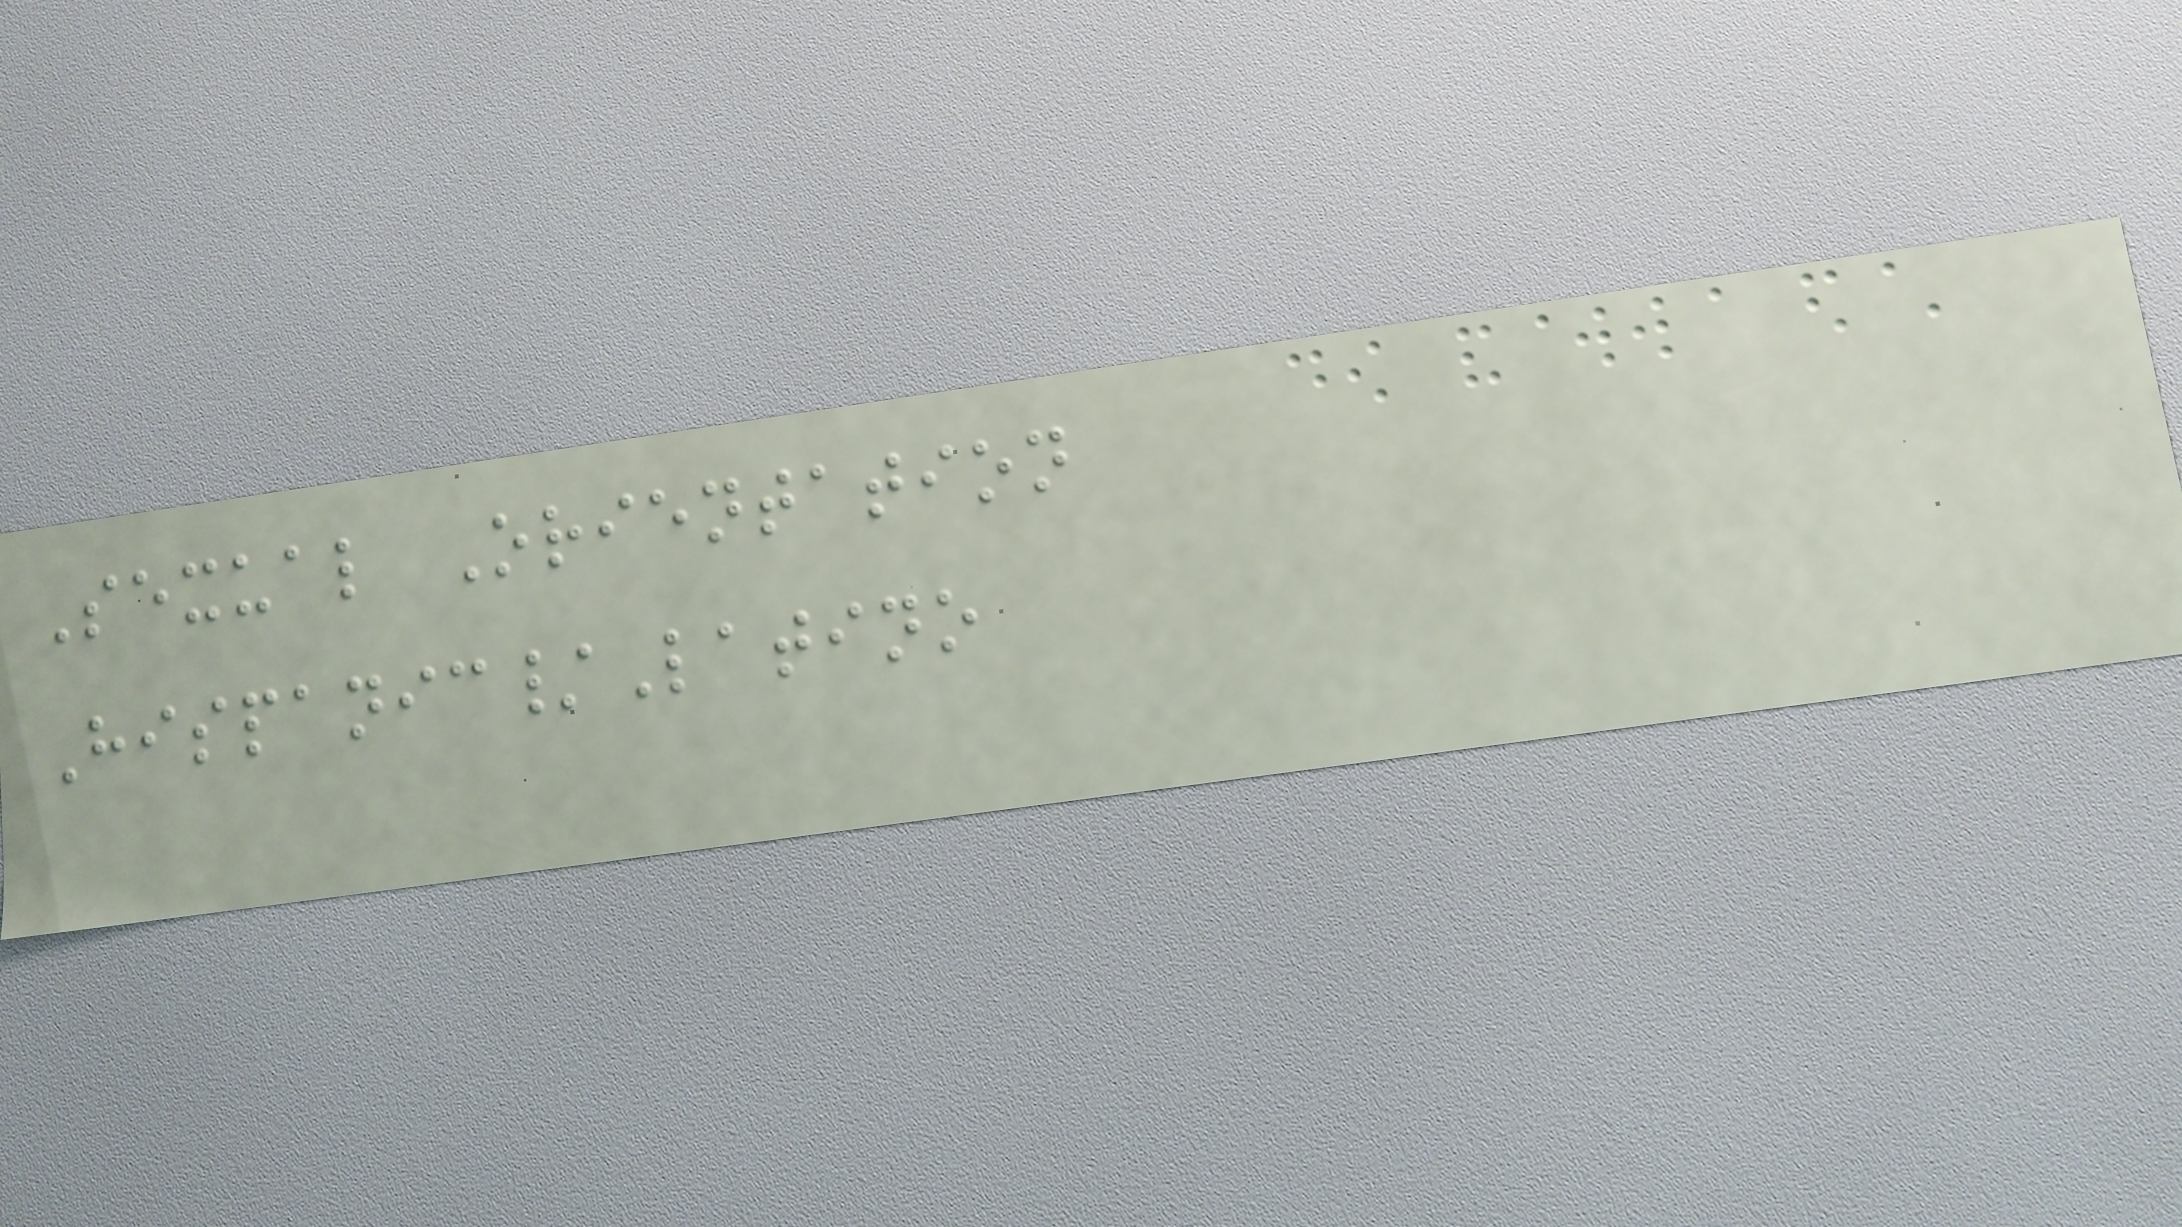Sexual Orientation
Hispanic/Latino
